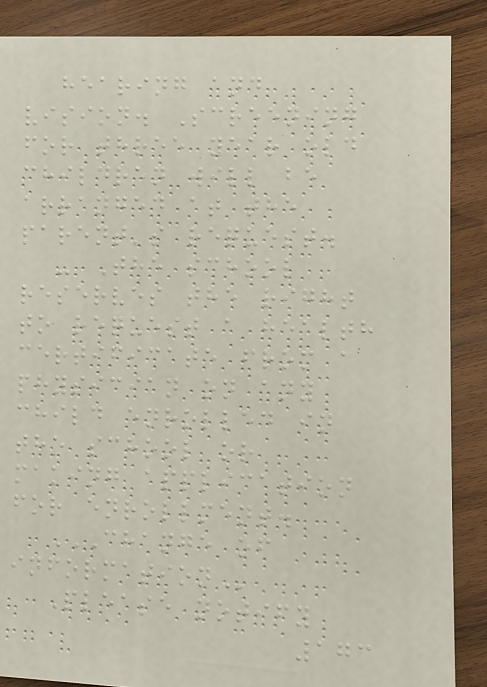hearing and
vision. Screening
for three year old
children will be
arranged at the
parent's request.
- The school
reserves the right
to request a health
certificate from a
physician on any
child enrolled in
the school or
making application
for enrollment.
CHANGE OF
INFORMATION
Please notify
173
